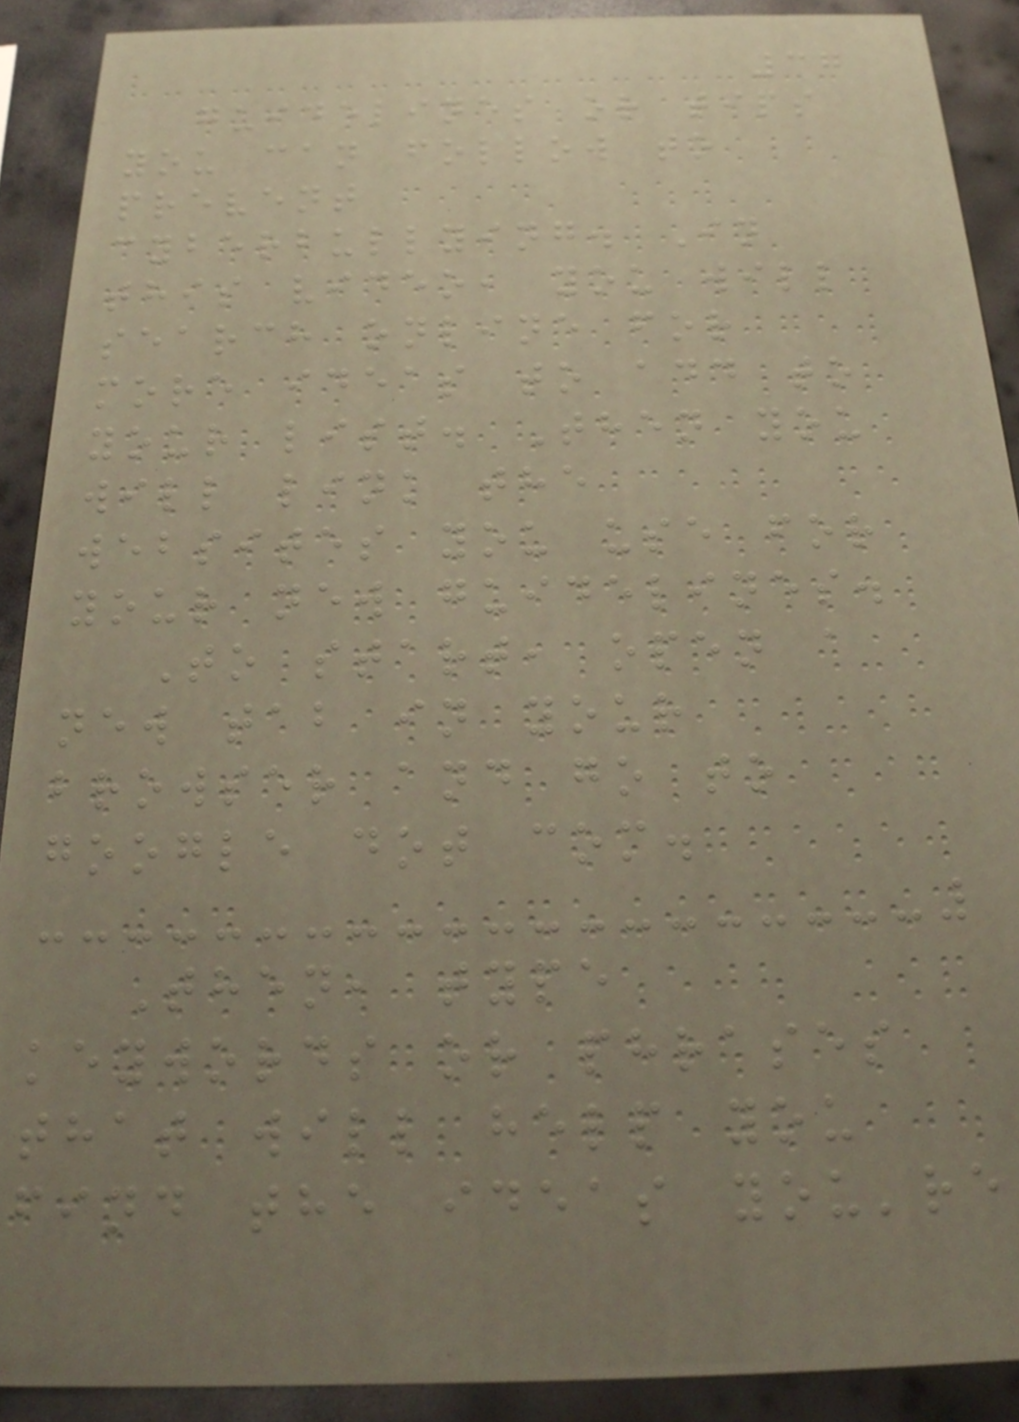37
guidelines or tips
you can follow to
prevent
cyberbullying. In
this video, you will
search online for
more ideas to add to
your list. Then you
will link the
websites you use for
your new guidelines.
To start, open a
new tab in your
browser and go to
google dot com.
Then, type
keywords or phrases
that will help you
find the ideas you're
